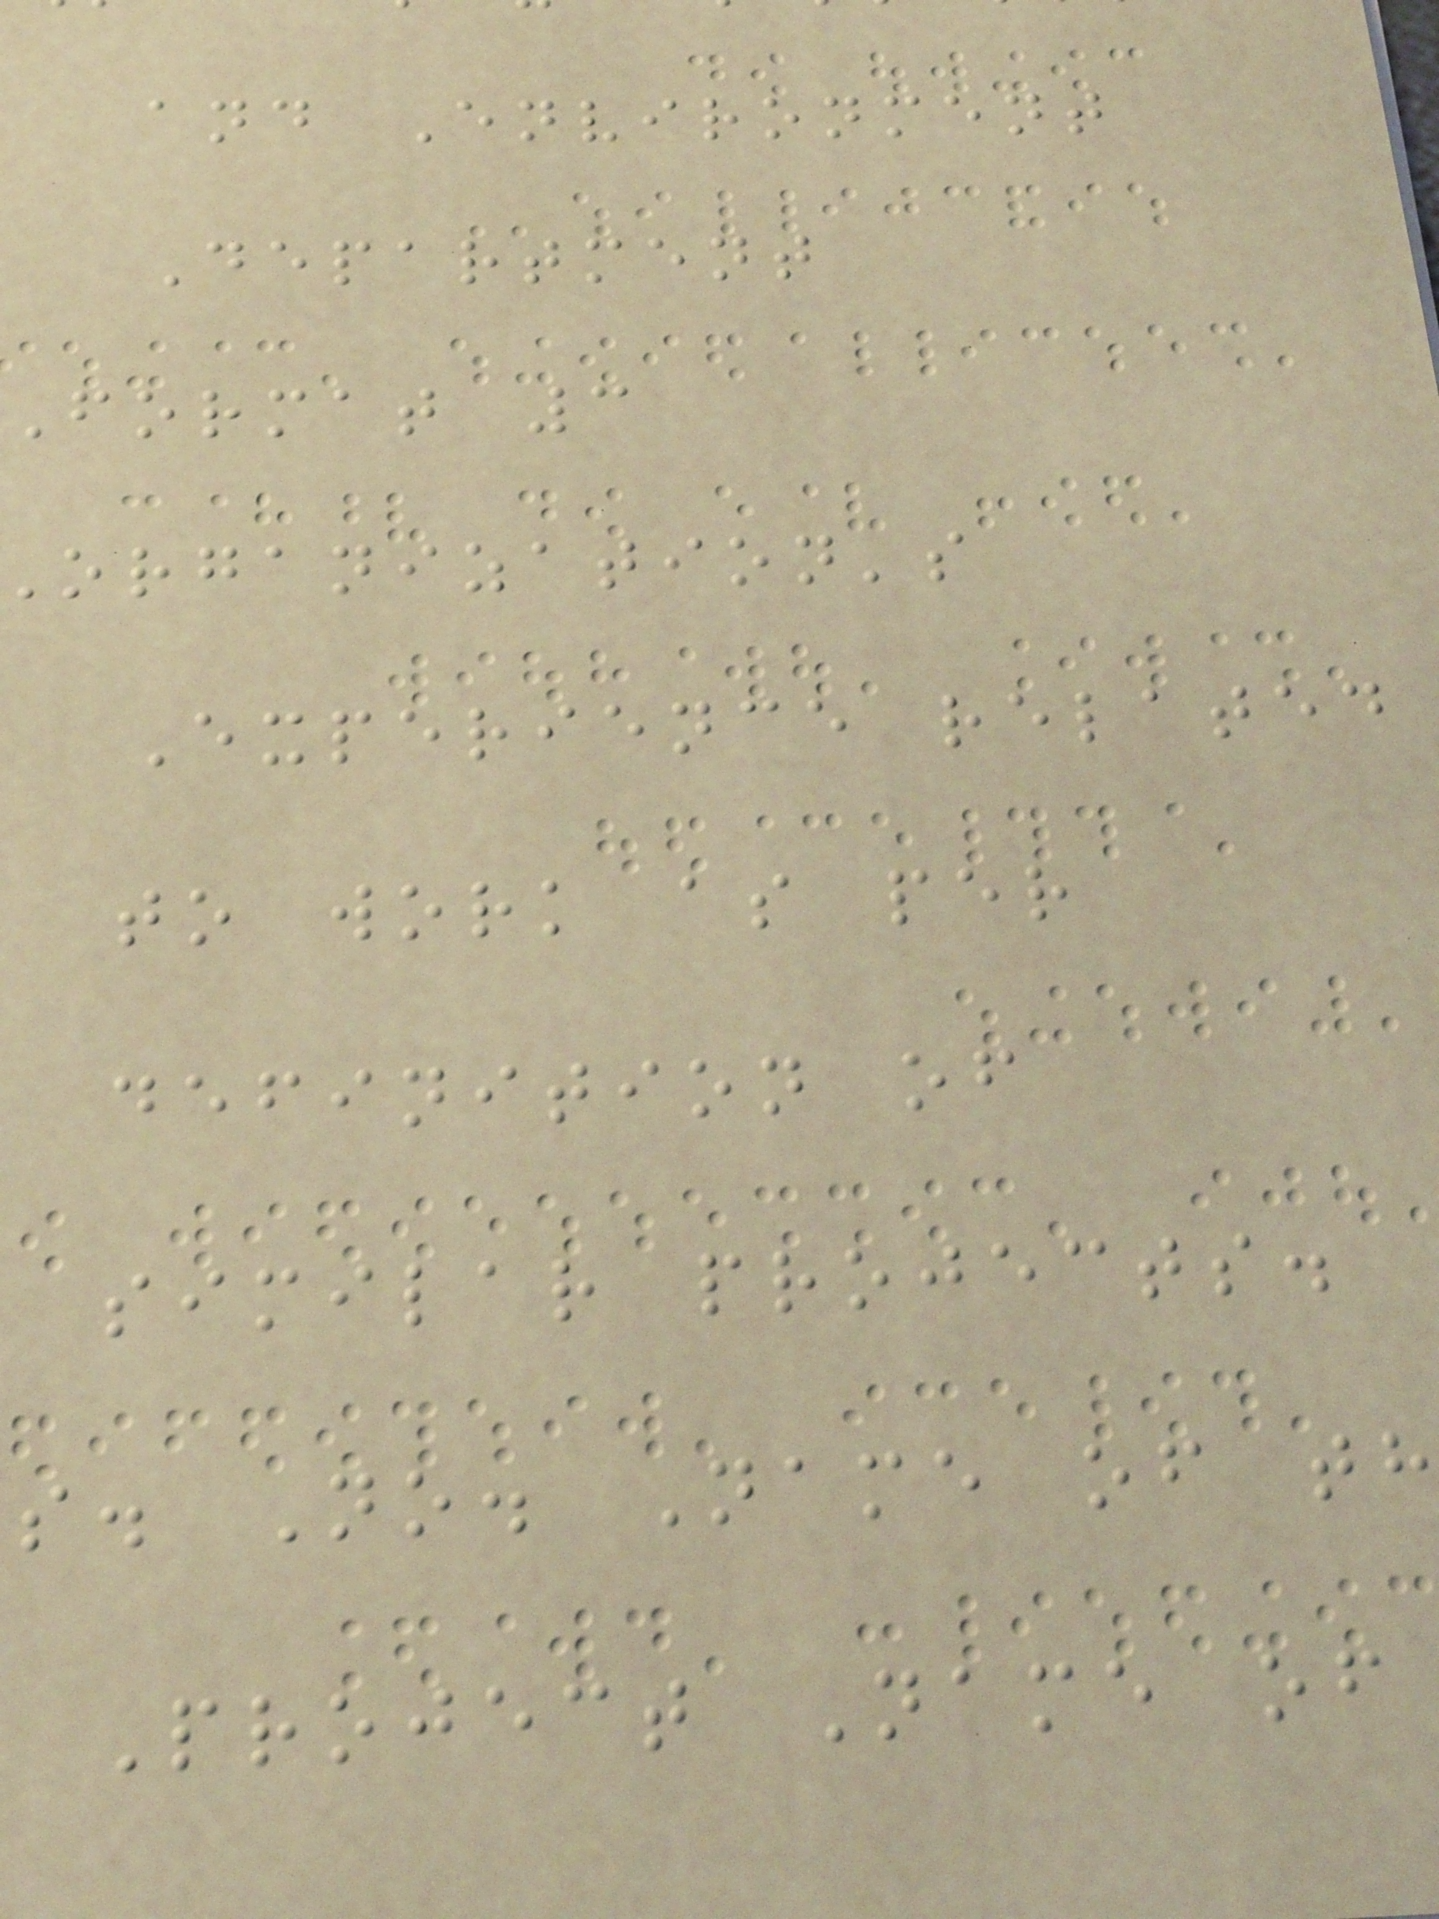and Environment
Department
Format 3
organization's
Experience related
to work as per
definition of
similar projects.
s. No. Name of th
Project Name of
